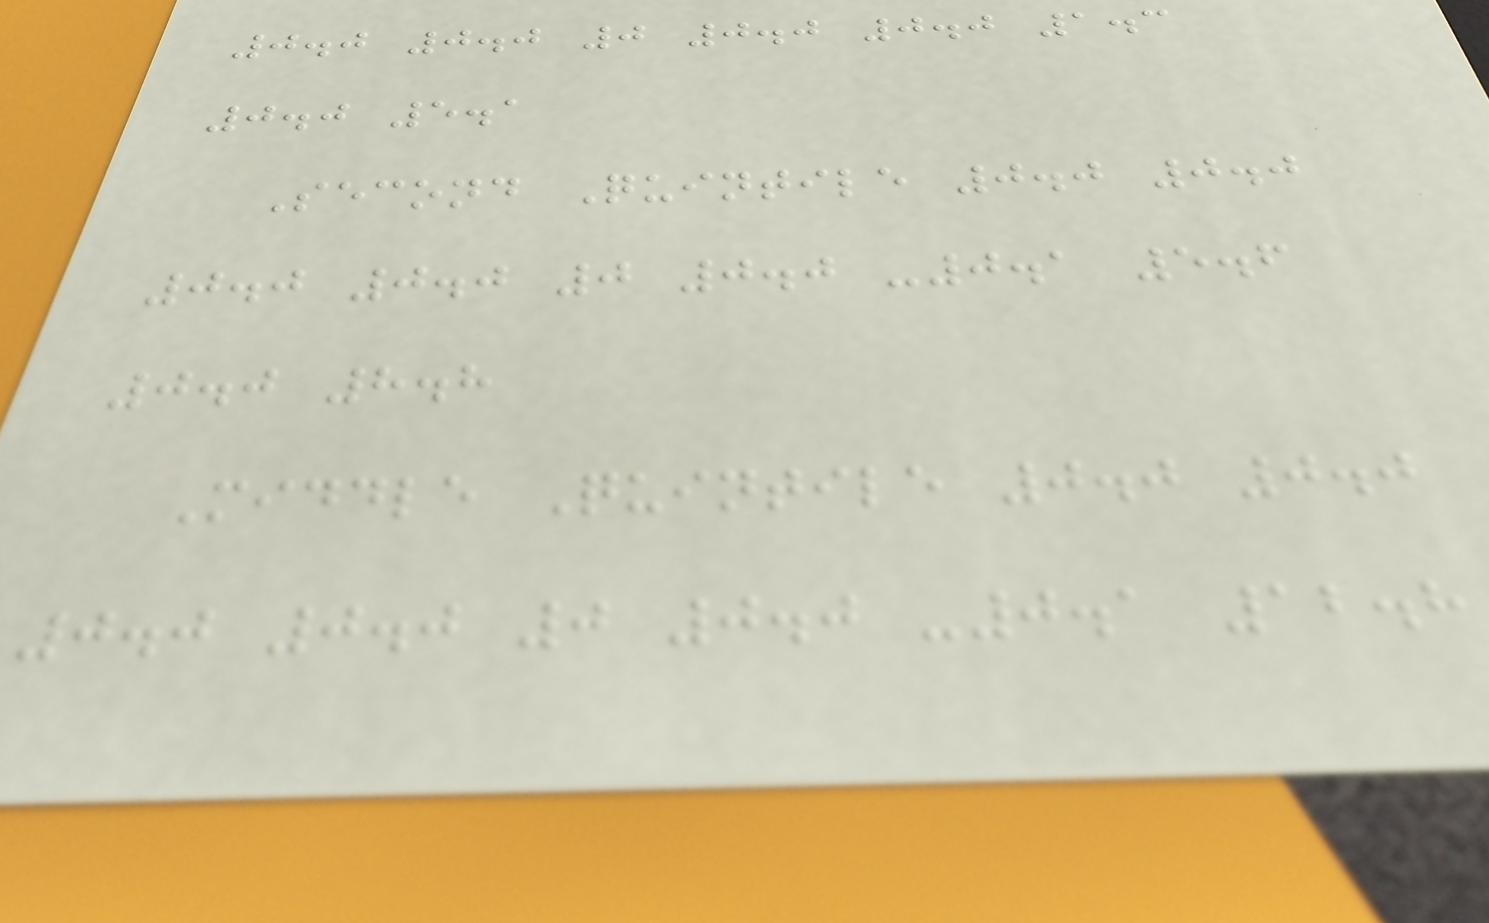0.0 0.0 0 0.0 0.0 1.3
0.0 5.1
Second Quintile 0.0 0.0
0.0 0.0 0 0.0 -0.1 5.6
0.0 8.8
Middle Quintile 0.0 0.0
0.0 0.0 0 0.0 -0.1 12.8
